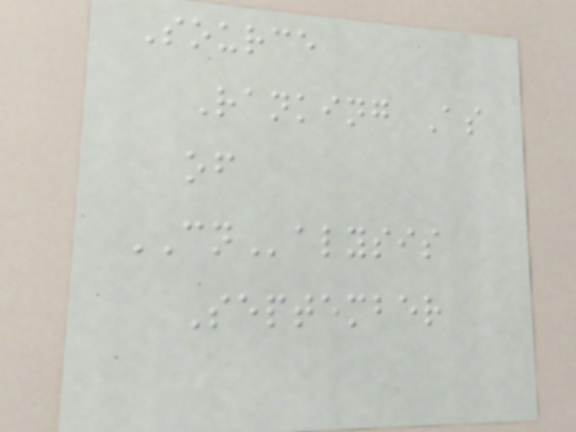Source
Ranking As
of
CNalysis
September
